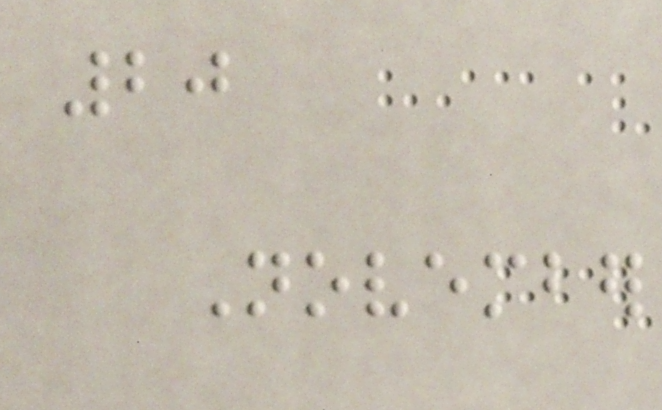20
November
